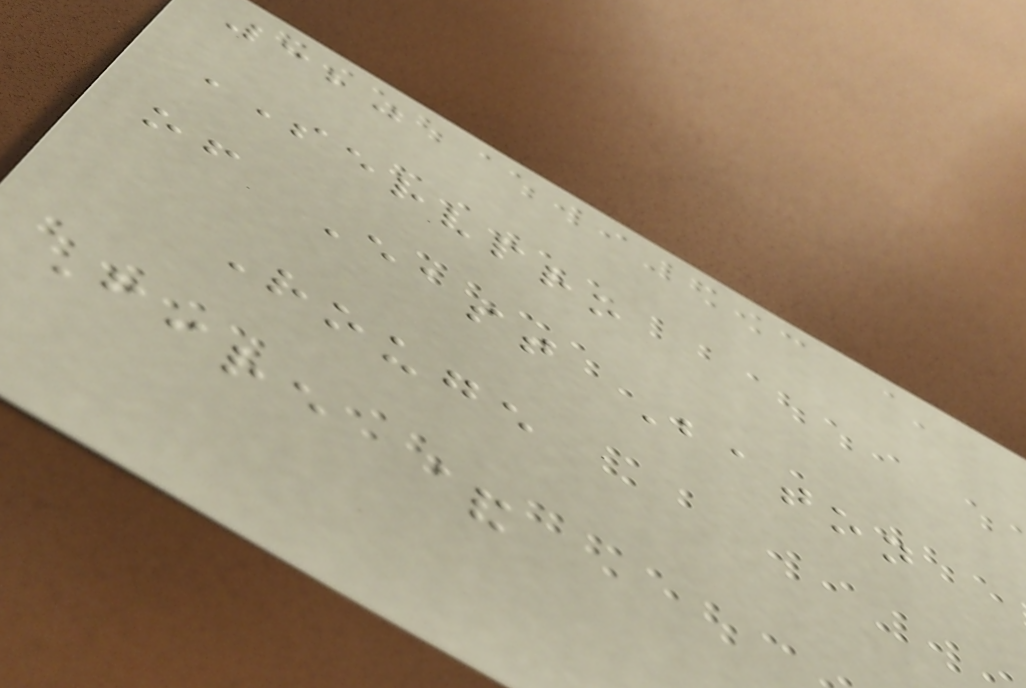320
SERVPRO
of East Baton
Rouge
Fire &
